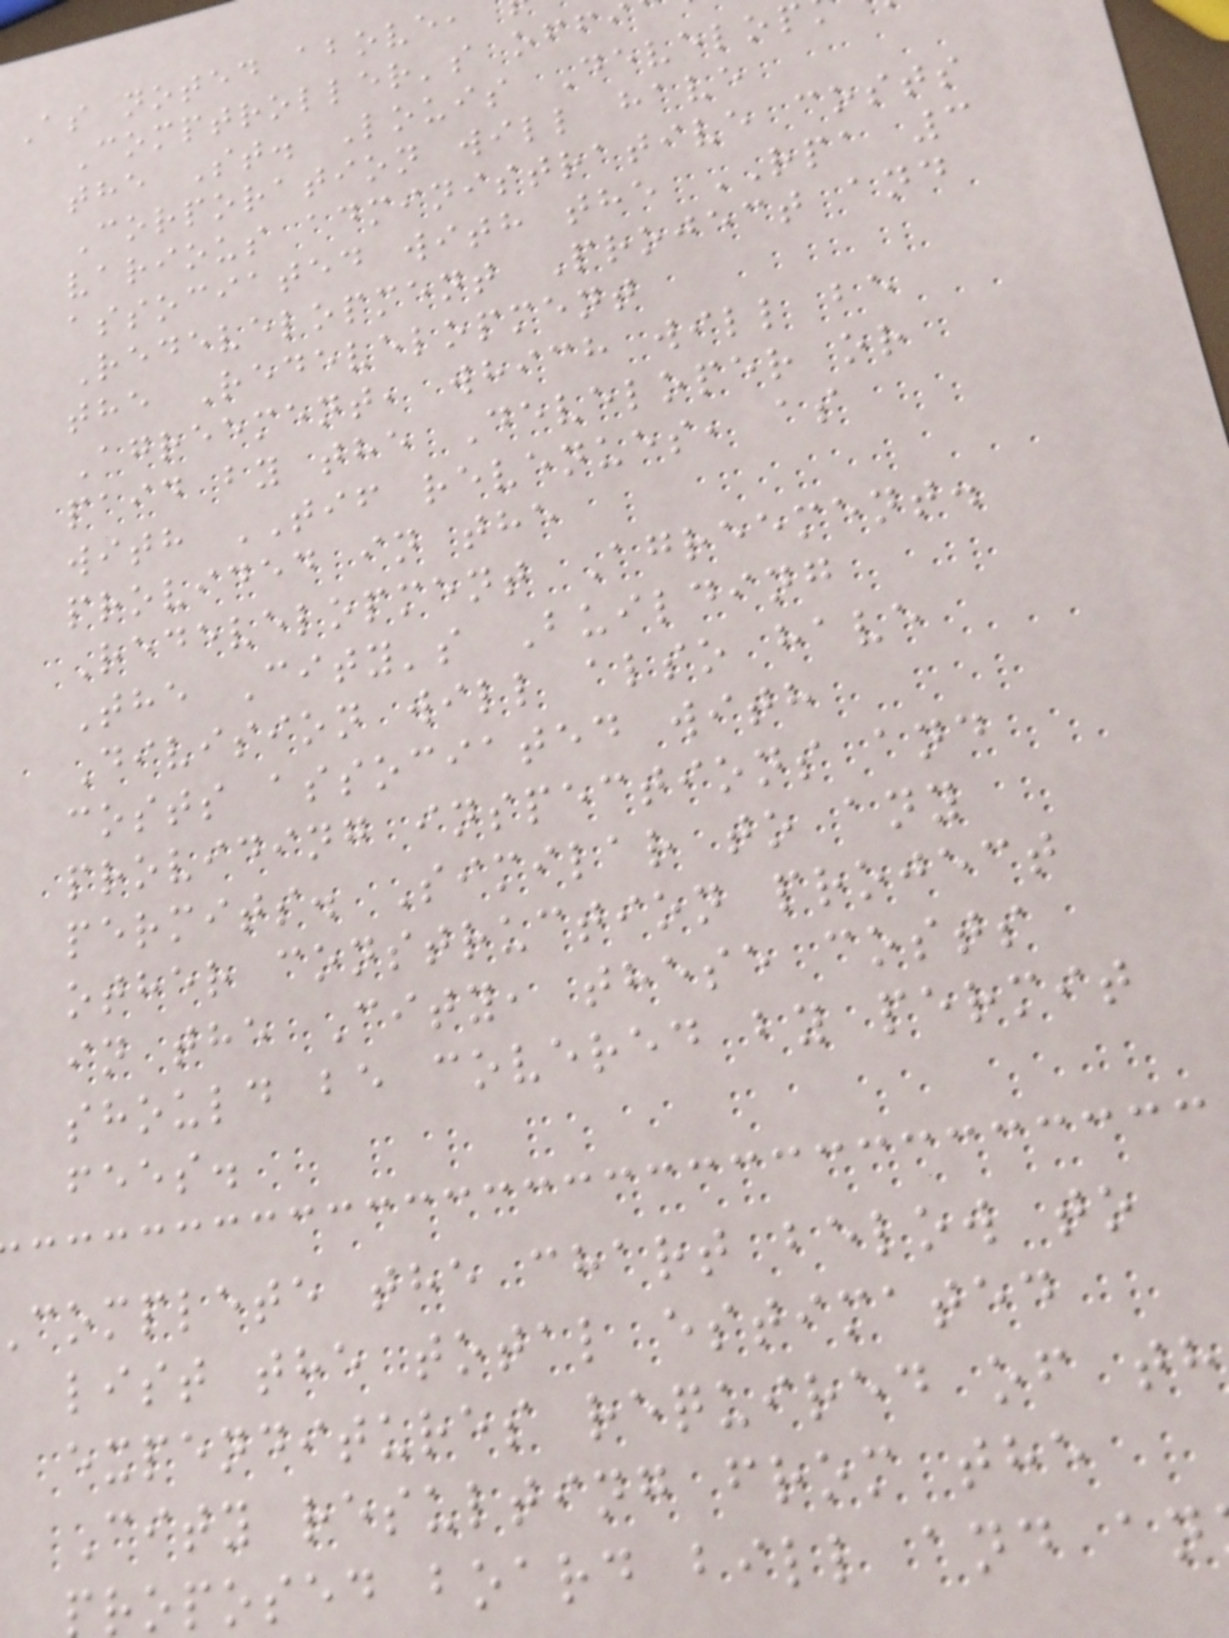As noted above,
Comptroller's offi
the St. Louis Develop
Corporation will have
various administrative costs
associated with the RPA 3
Redevelopment Project and
the Redevelopment
Agreement, which will be
paid by the Developer or
with TIF revenues, as
provided in the
Redevelopment Agreement.
The City's Building
Division will also have
costs associated with
providing inspections and
permits. Similar to any
other construction project
in the City, these costs
should be covered by permit
fees.
complete the chart below to
list the total estimated
expenditures required of th
City resulting from the
roposed board bill and an
